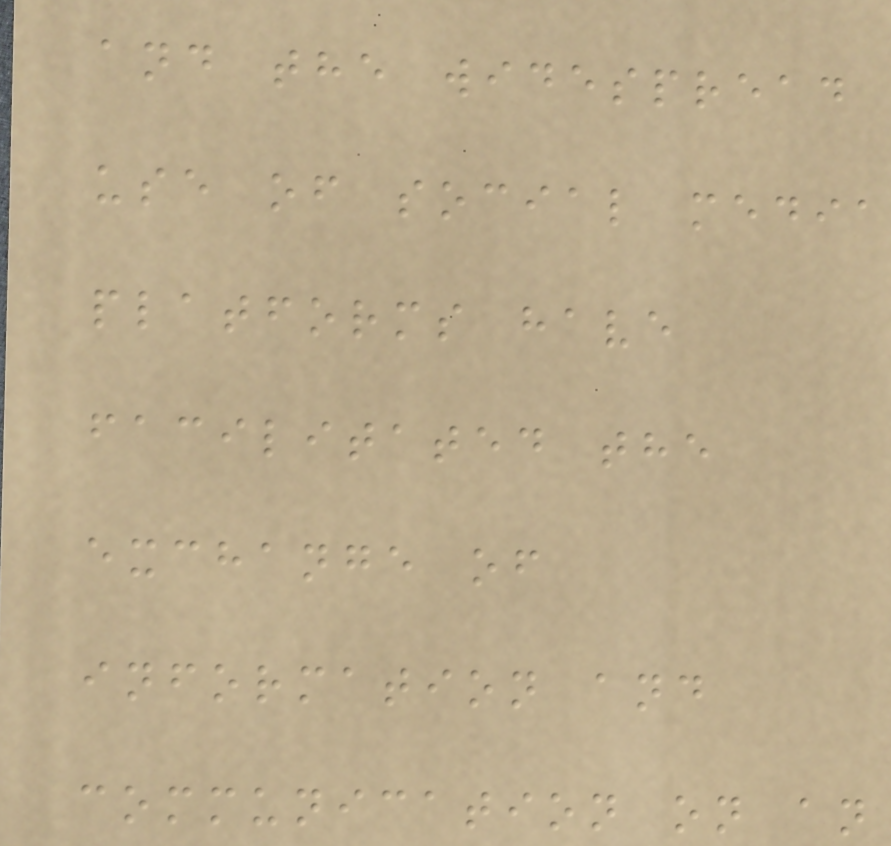and the widespread
use of social media
platforms have
facilitated the
exchange of
information and
communication on an
